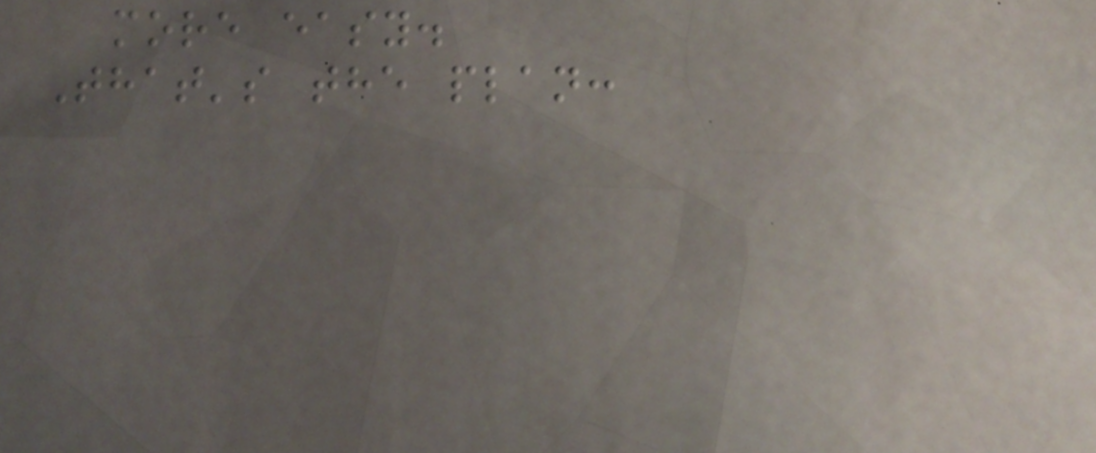more easy.
That's the plan:
